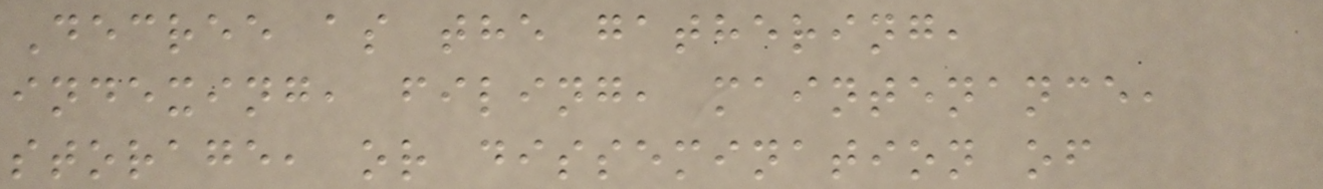Decree as the gathering,
indexing, filing, maintenance,
storage, or dissemination of
